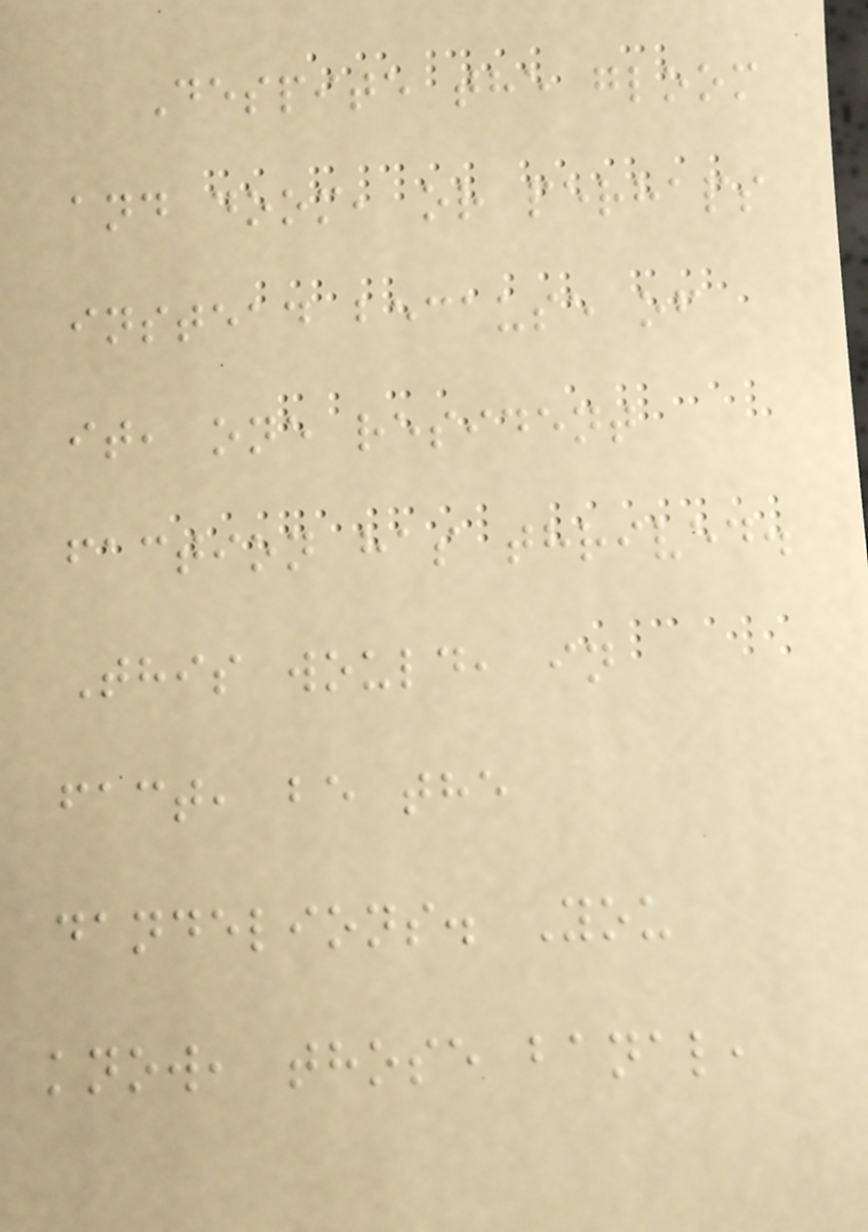Despite the gloom
and doom, or perhaps
instead because of
it, one resident
faction has thrived.
This would, in
fact, be the
dandelions. You
know, those banal,
